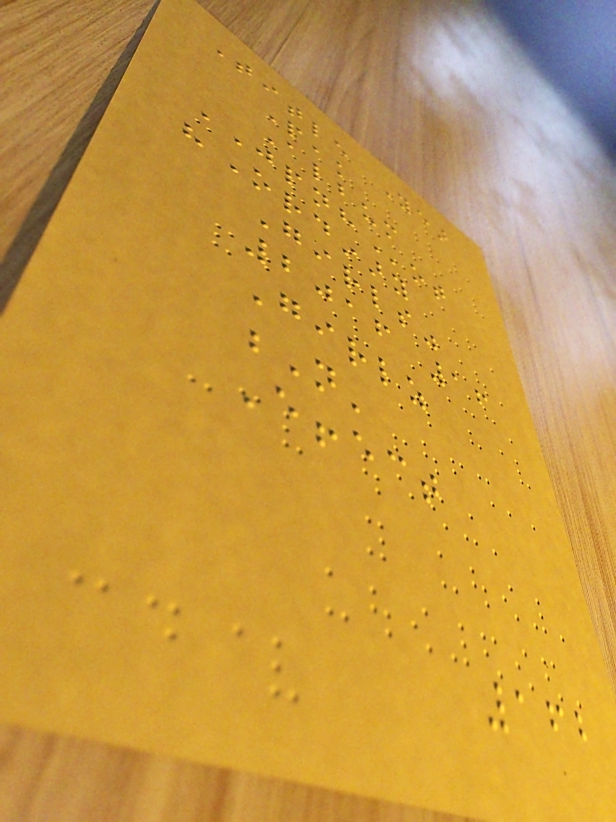Title Year
Peak
Album
JPNHot
"Ordinary
Girls"
2016 16
Girlz
N'
Effect
162
